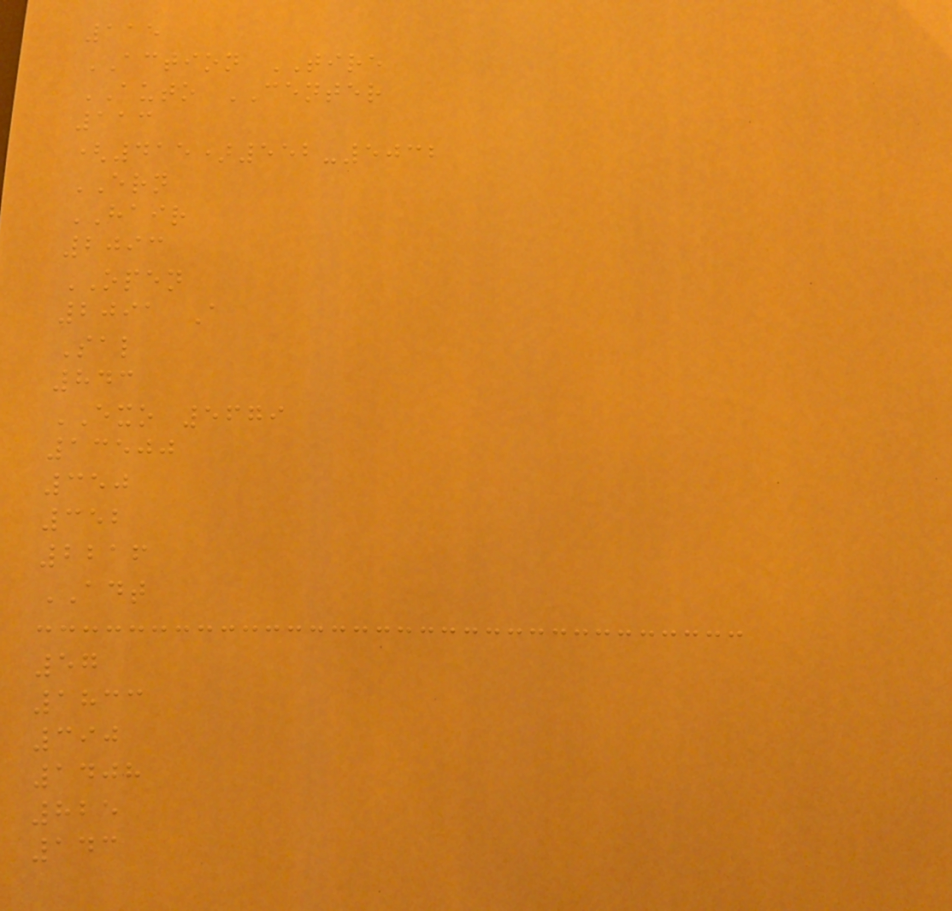115
ACTION TIRE
AUTO CENTER
113
(415)552-5032
ERN
HAIR
2093
OPEN
2091 A
Sal
843
EXO 5679
13500
350
352
2216
ADT
57
1833
390
1408
825
143
